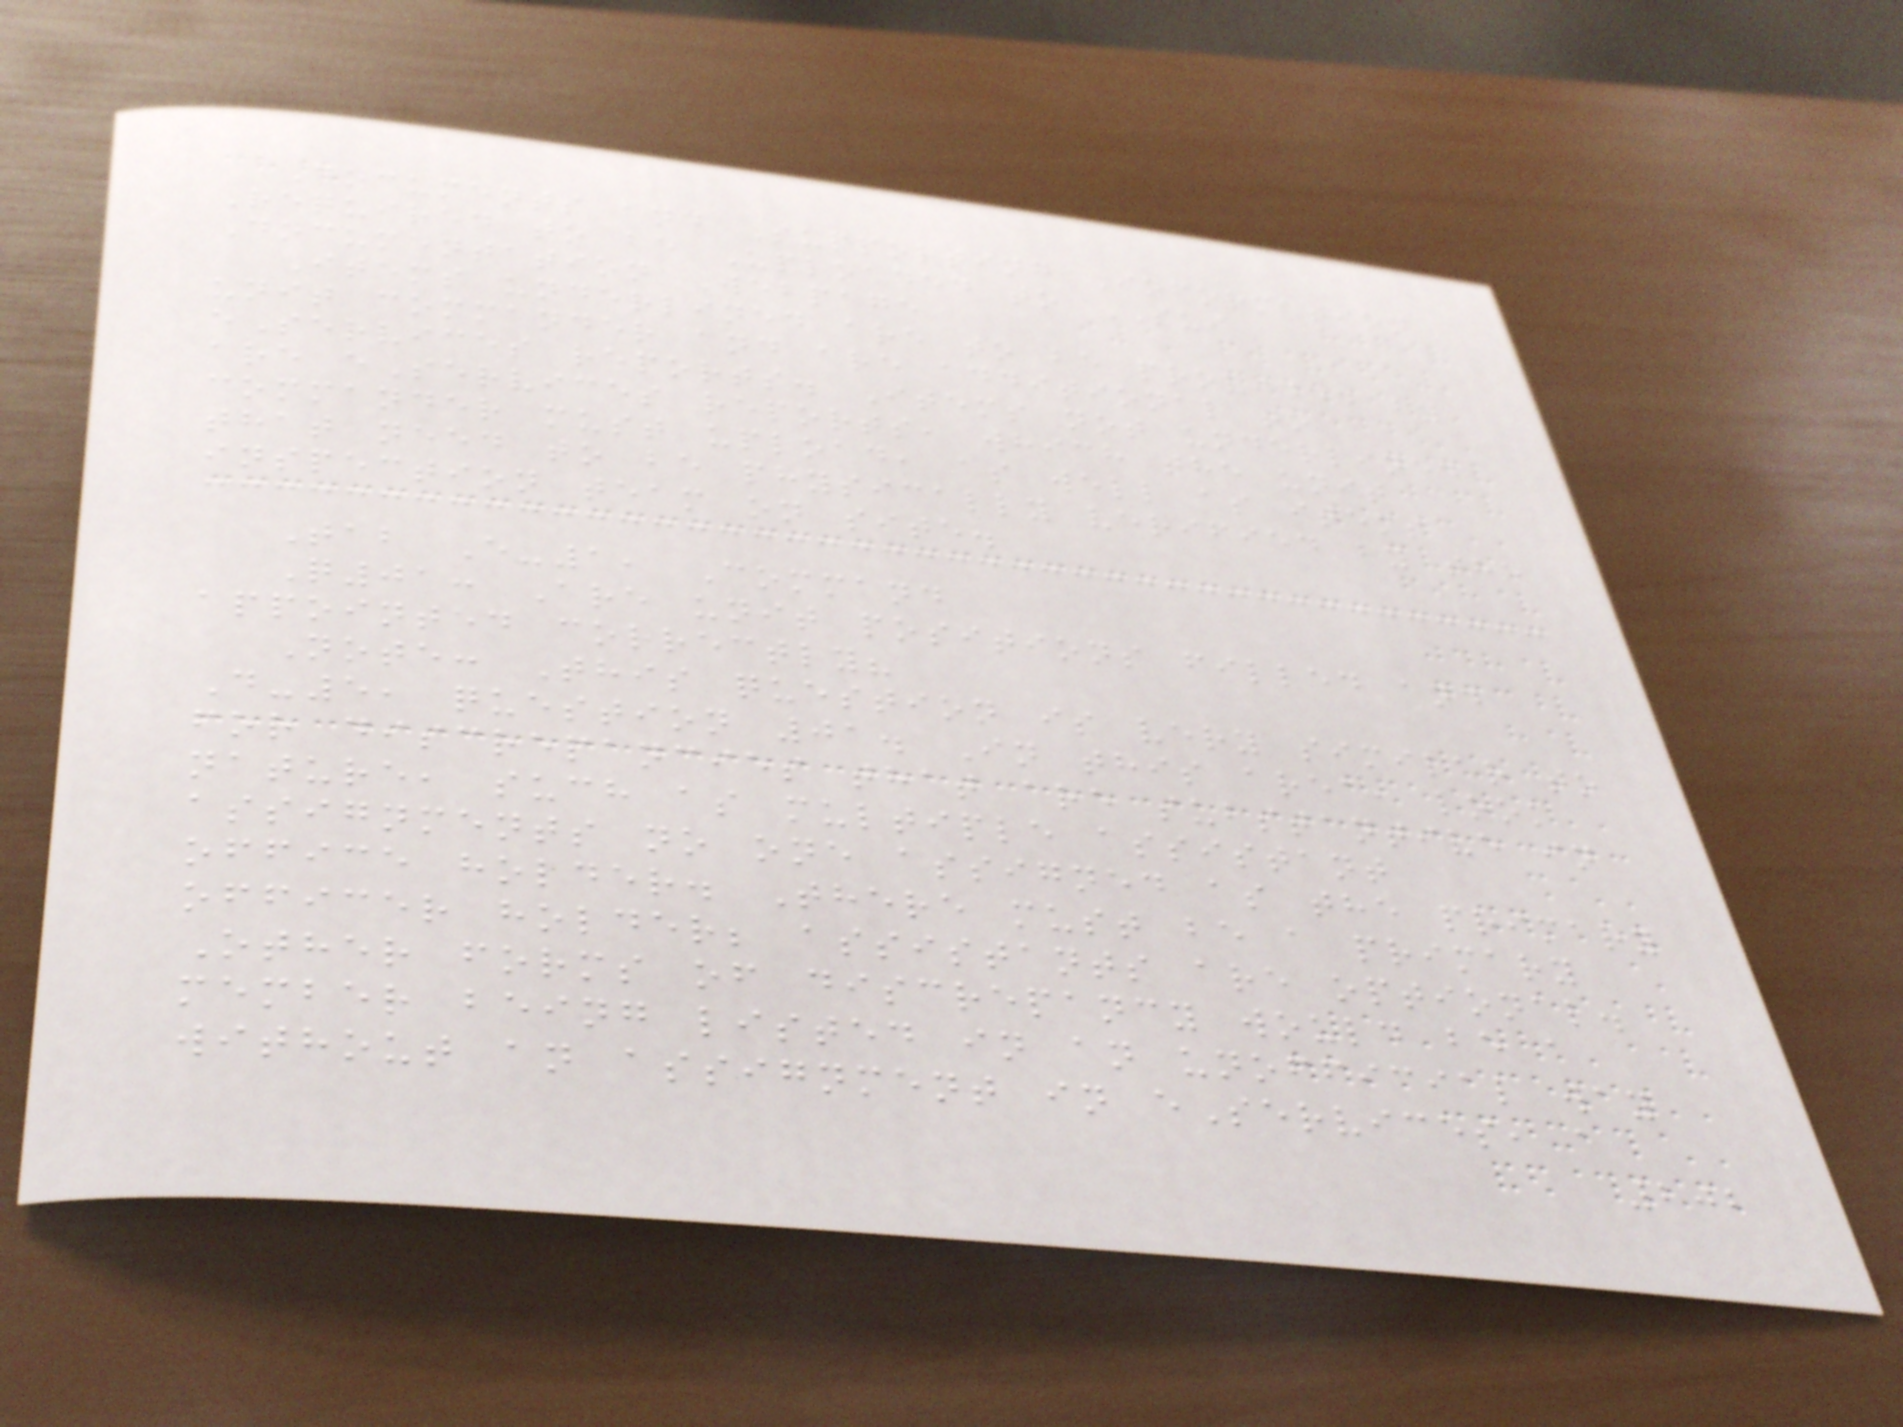Documents and Supporting Information
Required to be Uploaded to SUI
Documentation Webpage
Items underlined are to be provided by
unit commander and are additional to
eServices reports. Items not underlined
are eServices reports, which the unit
commander must upload, as well as items
that need to be physically verified by the
inspection team on site.
Tab E-1, Command
Q01: Are unit positions filled and
appointed correctly?
Note: This question is very similar to
D-5, question 01. In this area, look
for discrepancies that are substantive in
nature, such as multiple assistant
assignments no one assigned as the primary
office holder. There must be a primary
officer holder; assistants are optional.
Other forms of discrepancy would be a
member being listed in an unofficial way
without an assignment in eServices, a
202
